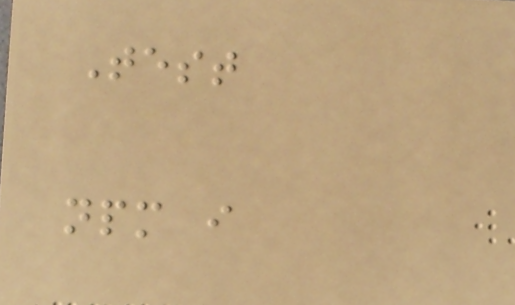Test
npm i
